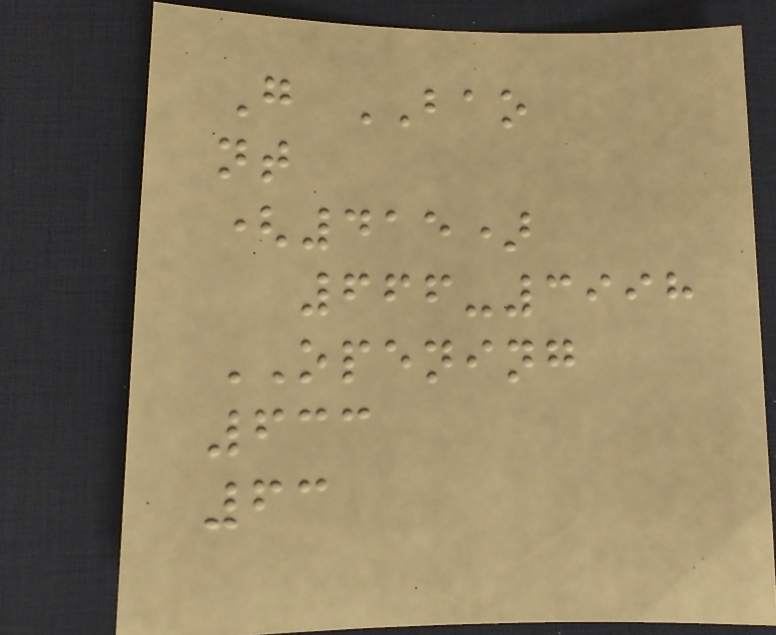G BAO
nt
(415)
666-3998
OPENING
633
63
